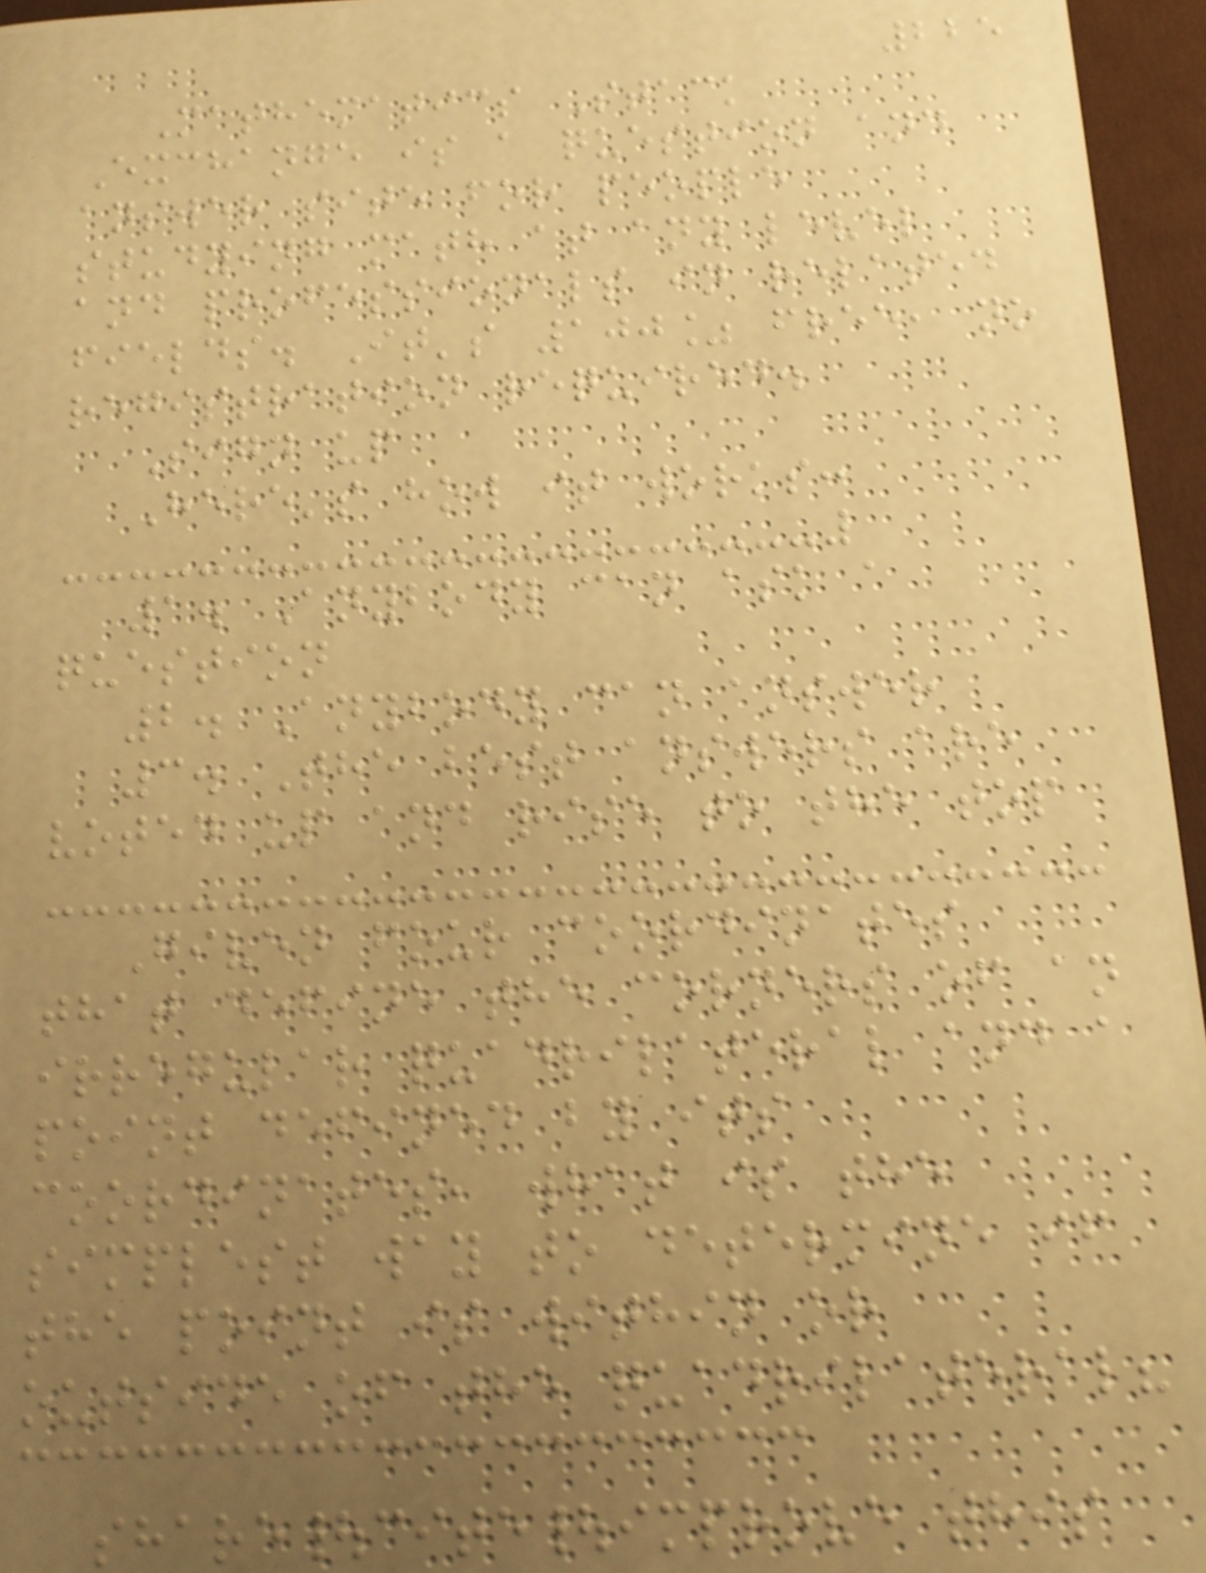225
Mathematics Stack
Exchange is a question and
answer site for people
studying math at any level
and professionals in related
fields. It's 100% free, no
registration required.
Sign up
Here's how it works:
1. Anybody can ask a
question
2. Anybody can answer
3. The best answers are
voted up and rise to the top
Given four coordinates
that define the corners of an
irregular quadrilateral and a
point defined by its
coordinates, what is the
simplest way to determine if
the point is within or
outside of the quadrilateral?
share|cite|improve this
